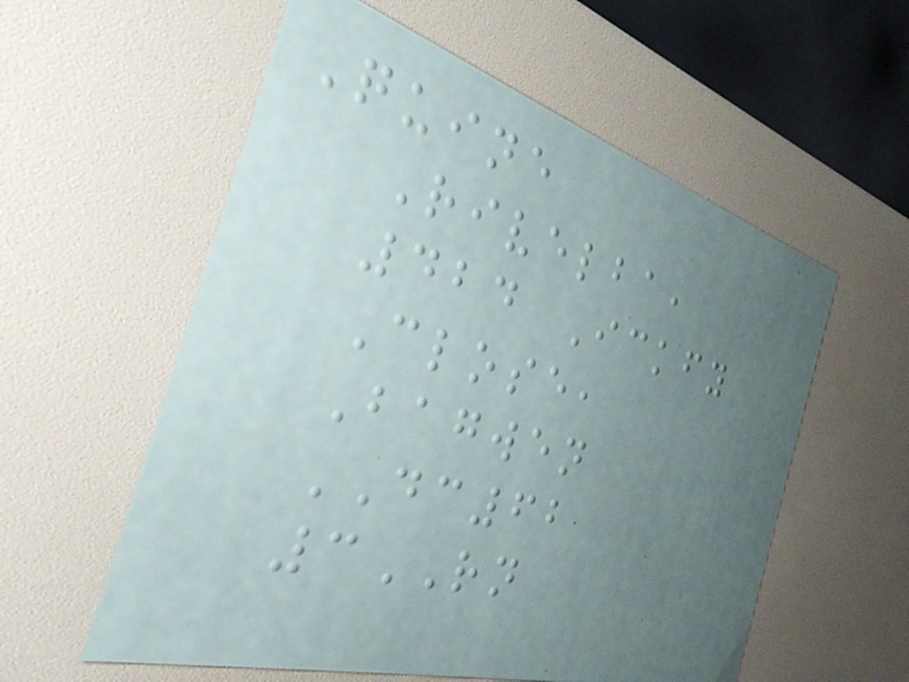Quine
Rivelba,
424 Ickfy
Close,
Bagwen
DC62
3RN
